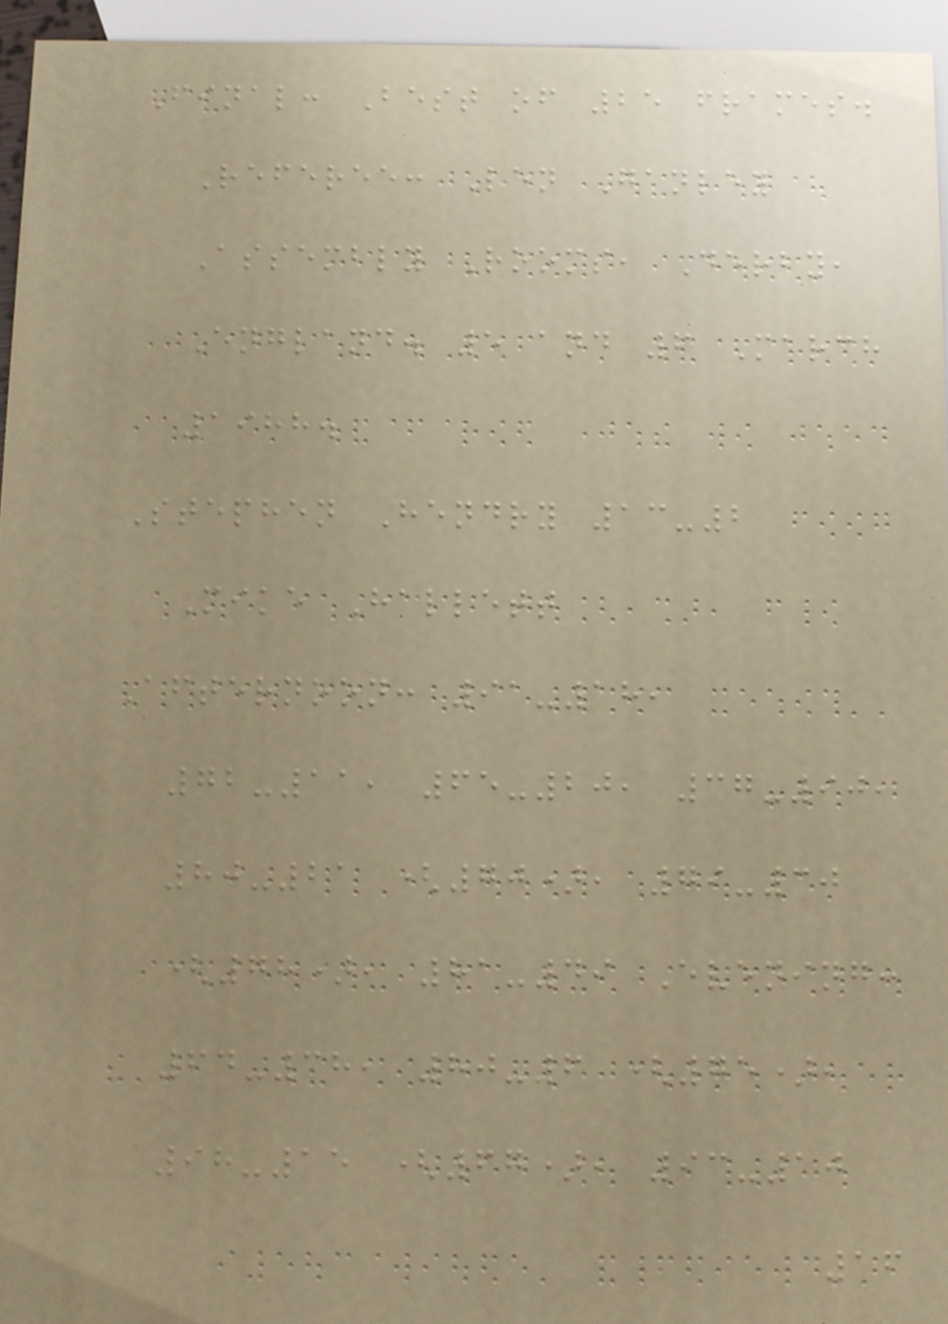Final: Best of 25 frames.
Referee: Len Ganley
Assembly Rooms, Derby,
England. 5 and 6 March
1988.
Stephen Hendry 13-2
Mike Hallett
Afternoon: 91-18,
72-11, 65-20, 37-90,
80-21 (70), 79-30
(78), 81-49 Evening:
64-38, 80-6 (75),
98-15 (67), 93-10
16
